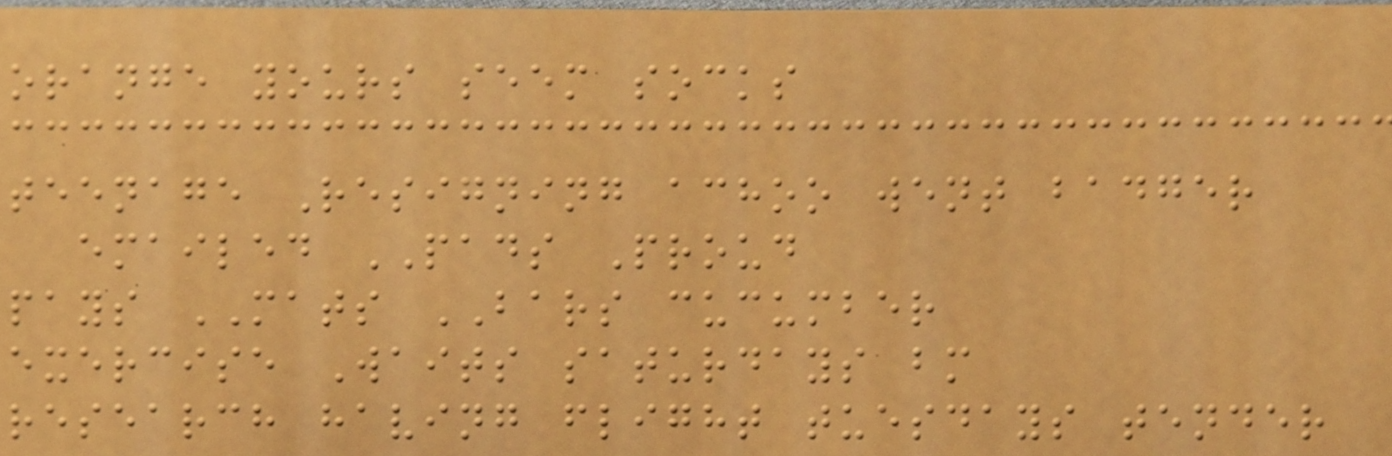orange yours seem socks
teenage Resigning achoo went badger
emailed PADS Proud
pays MATS BARS cucumber
exercise Waits saturdays bm
research having flight tuesdays tender
